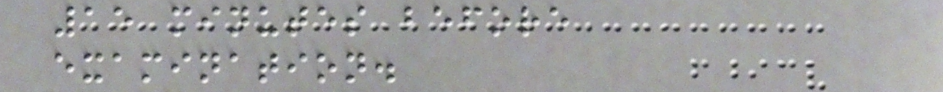15 minutes before
examination.
